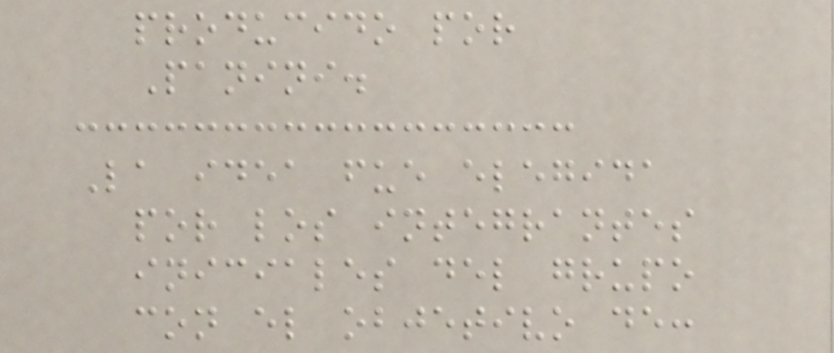producido por
Panini.
La idea fue elegida
por los integrantes
iniciales del grupo
con el objetivo de:
